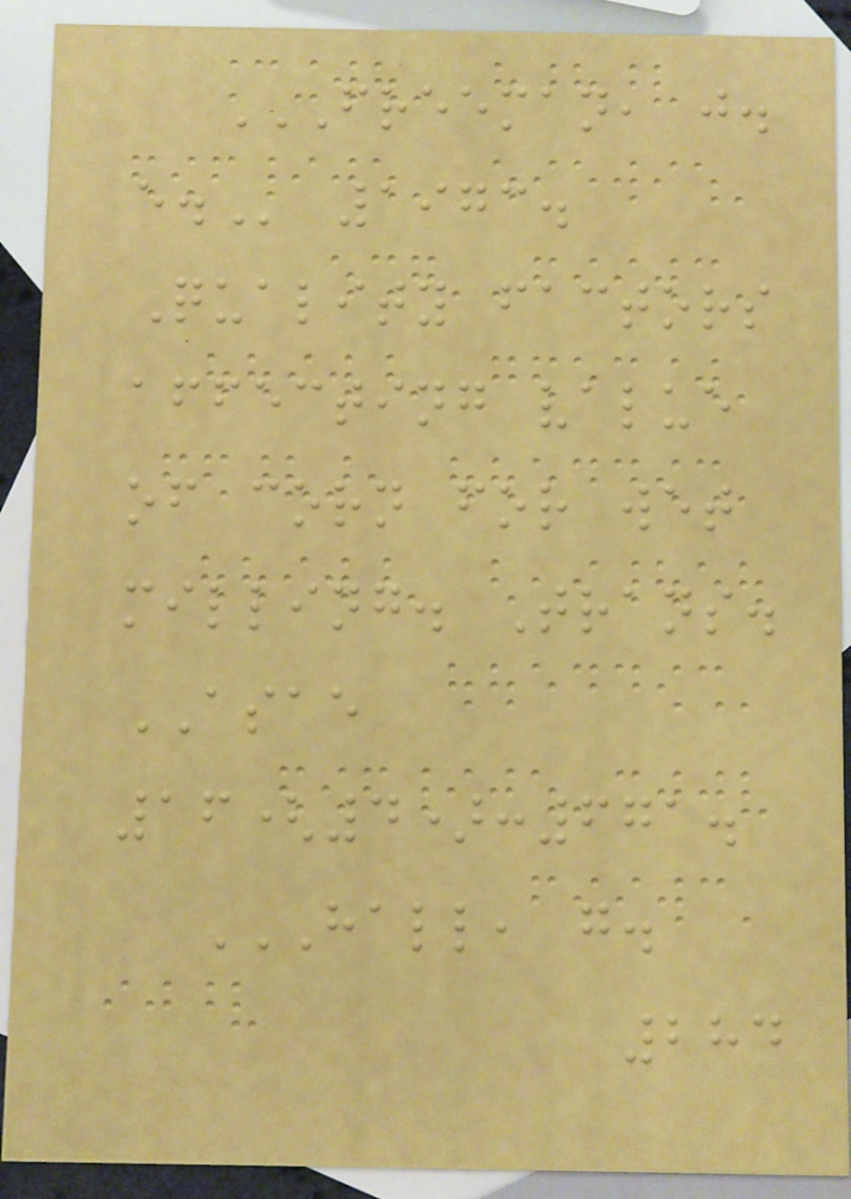FREEMAN, J.
E. 1973.
Quality factors
affecting value
of corn for wet
milling. Trans.
ASAE
16(4):671.
HALL, G.
284
